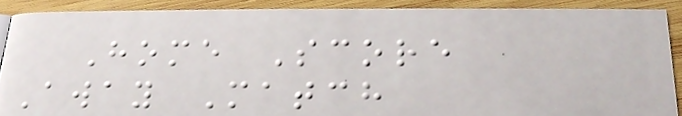Home Score
Away Match
